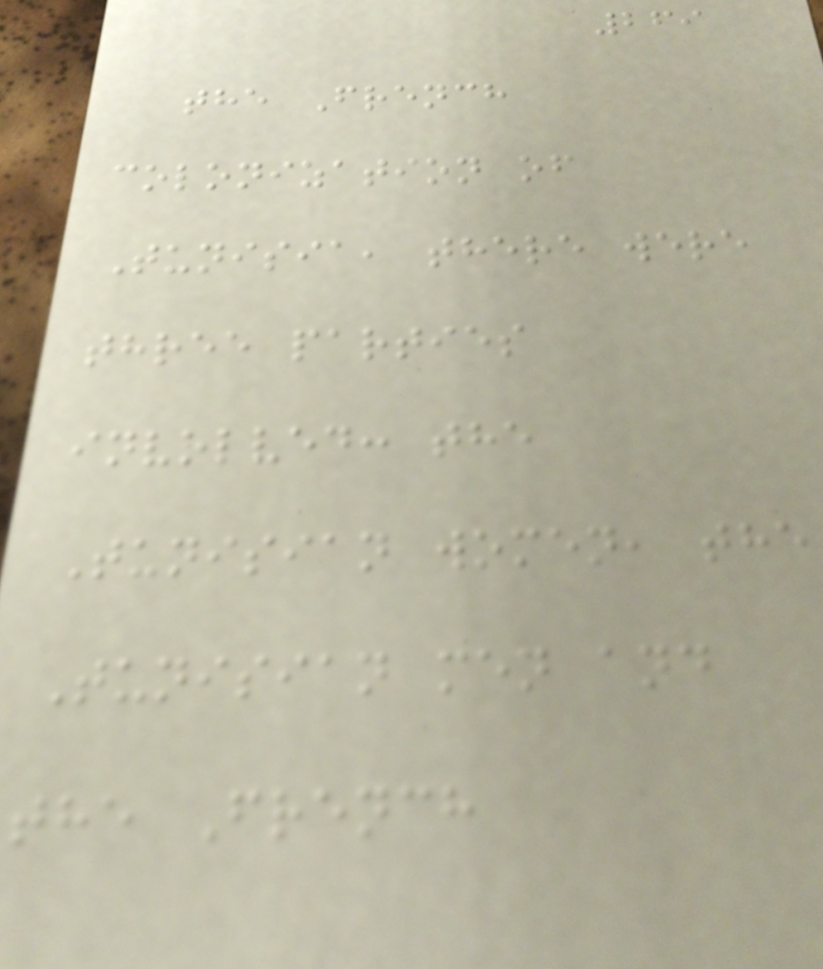269
the French
colonization of
Tunisia, there were
three parties
involved: the
Tunisian women, the
Tunisian men and
the French
